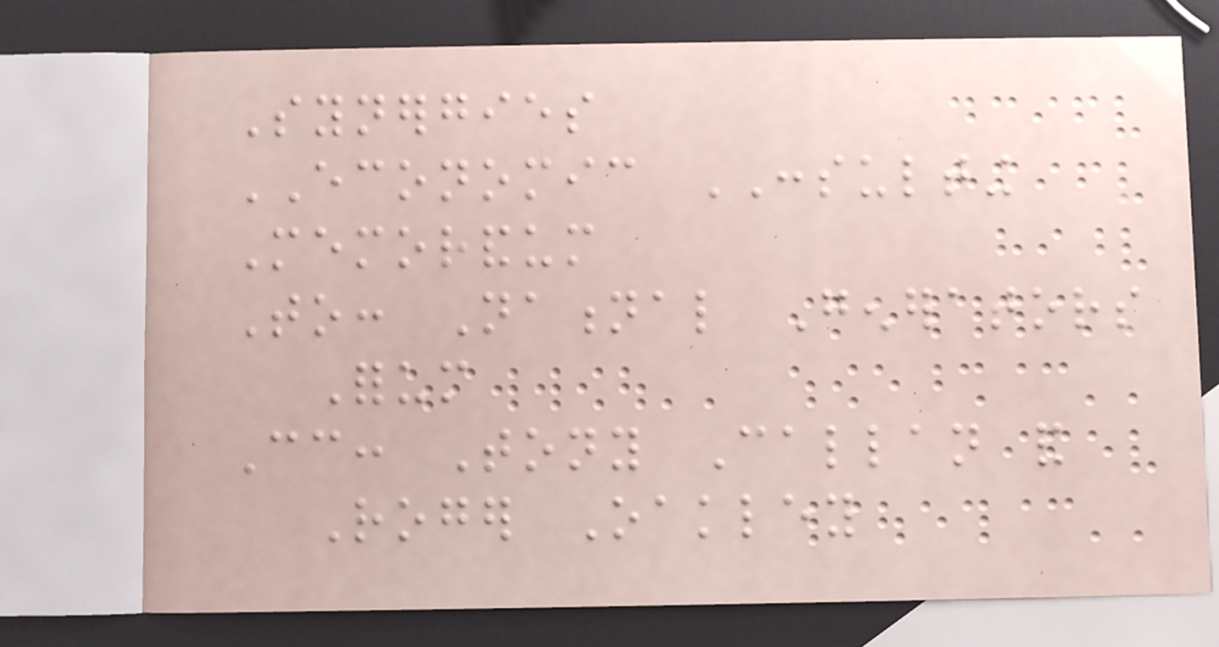Synergies
ECONOMIC CONSULTING
Memorandum
To: National Generators
Forum
Cc: Tony Callan and
Roger Oakley
